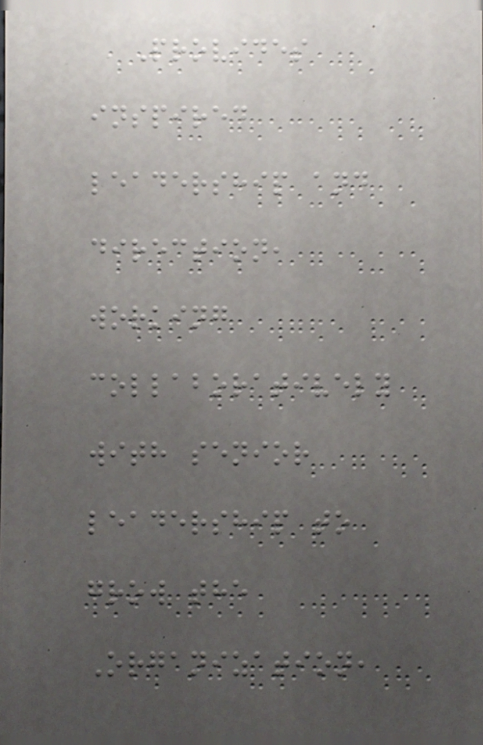Provides
inspired
leadership and
direction,
working
collaboratively
with senior
leadership to
grow the
Organization,
